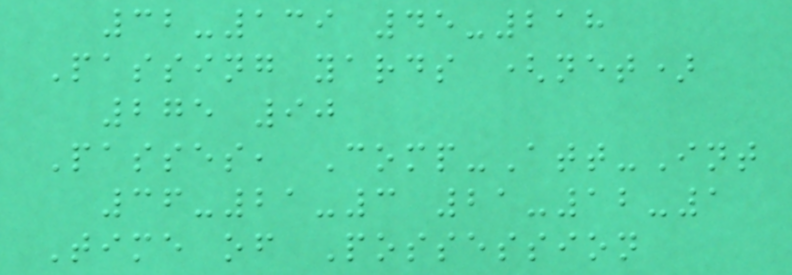32-139 45-218
Passing yards (net)
275 90
Passes, Comp-Att-Int
36-21-3 21-12-1
Time of Possession
